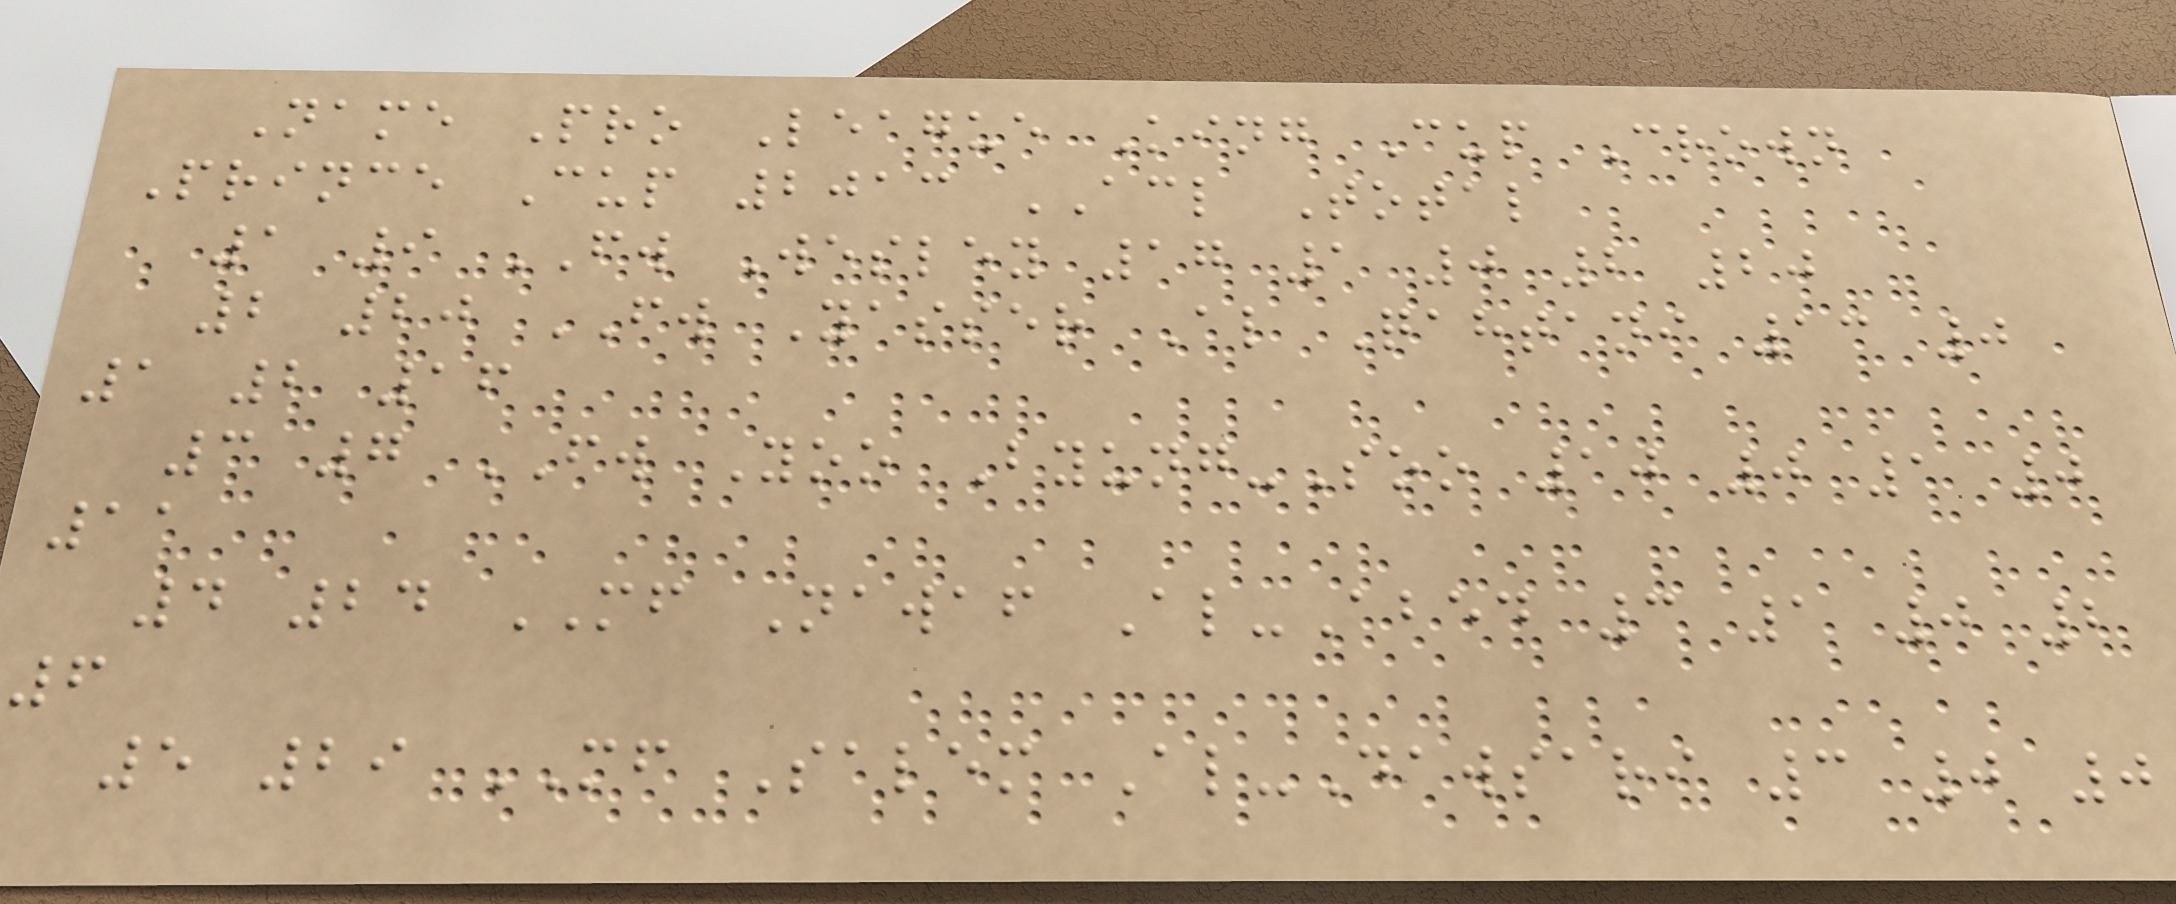Name Pro League King Cup Crown
Prince Cup 2013 ACL Total
1 9 FW Wesley 17 1 0 2 20
2 20 FW Yasser Al Qahtani 13 0
1 2 16
3 7 FW Yoo Byung-Soo 10 0 1 0
11
4 24 MF Nawaf Al-Abed 3 1 0 2
6
5 29 MF Salem Al-Dawsari 3 0 0
